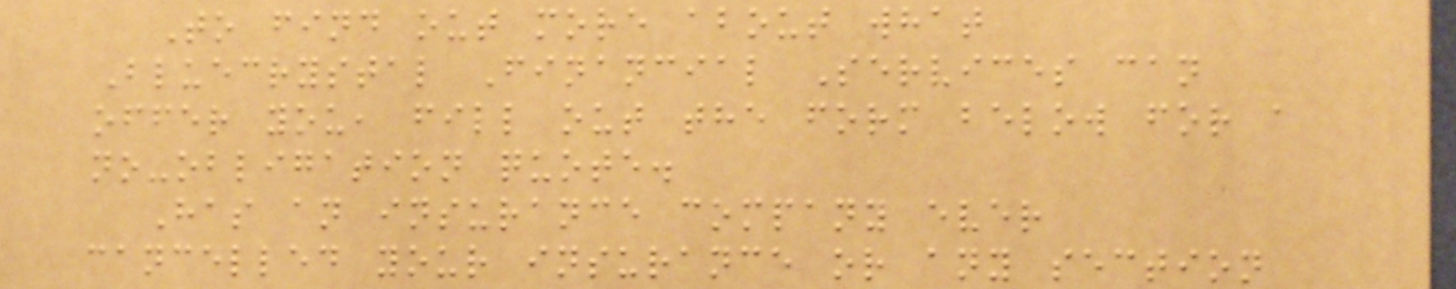To find out more about what
Bluecrystal Financial Services can
offer you, fill out the form below for a
no-obligation quote.
Has an insurance company ever
cancelled your insurance or any section
